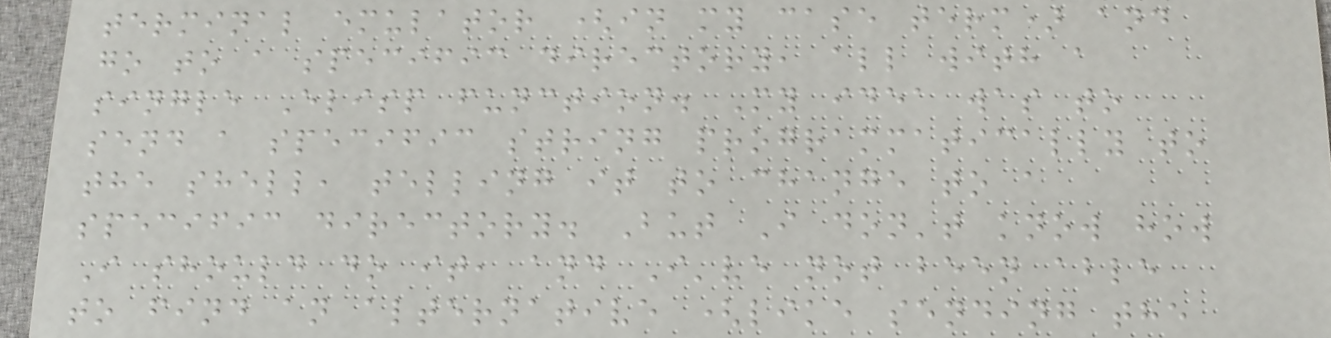terminal emulator (in my case term) and
go to a specific directory, all with a
single Elisp function. My idea was to
send a specific string programmatically to
the shell, telling it to change to a
specific directory. But I don't know how
I should do it, and I've not been able
to find an alternative (like sending the
